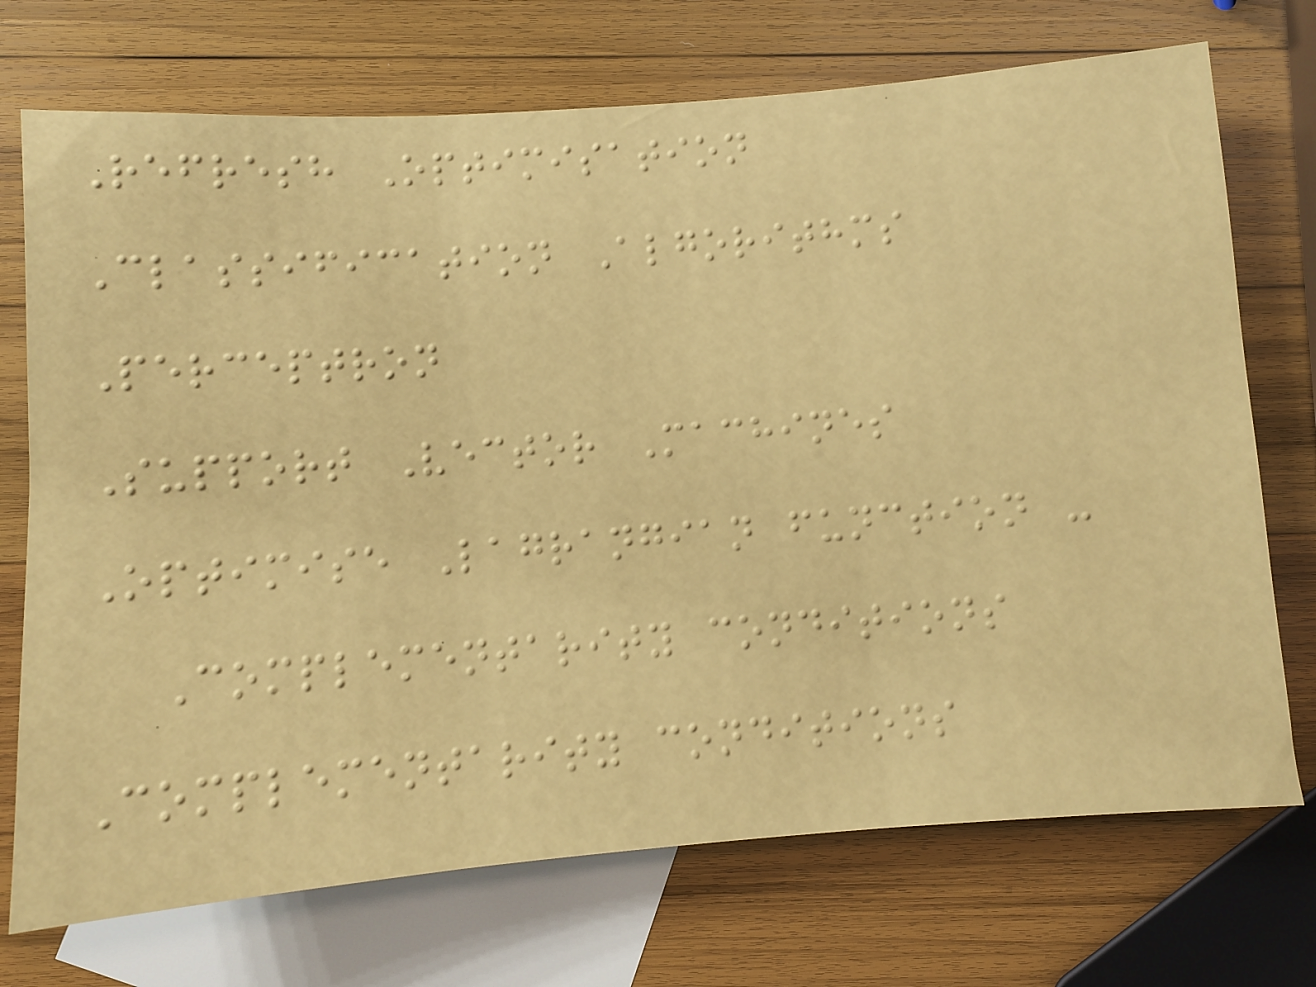Refresh Optimisation
Classification Algorithms
Perceptron
Support Vector Machines
Optimise Lagrangian function -
Complementarity conditions
Complementarity conditions
